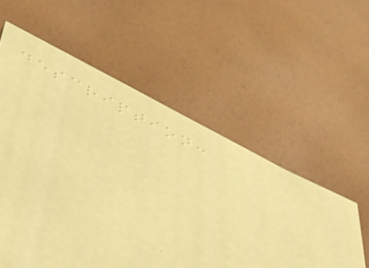description:
